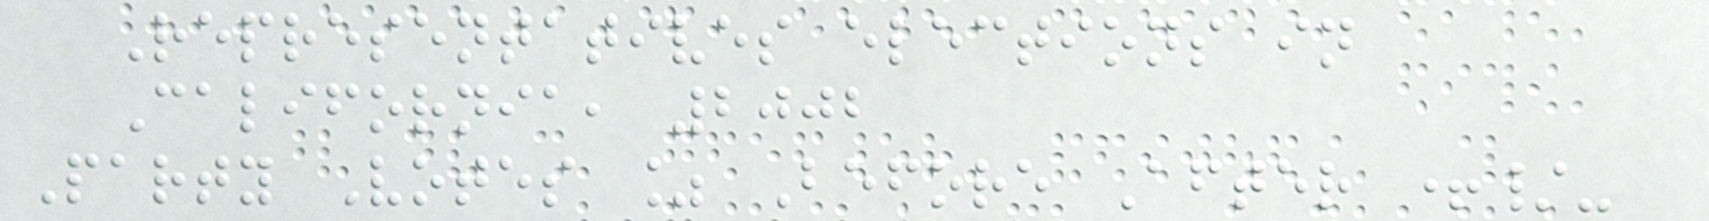Representatives elections in
California, 2002
Party Votes % Before After +/-
